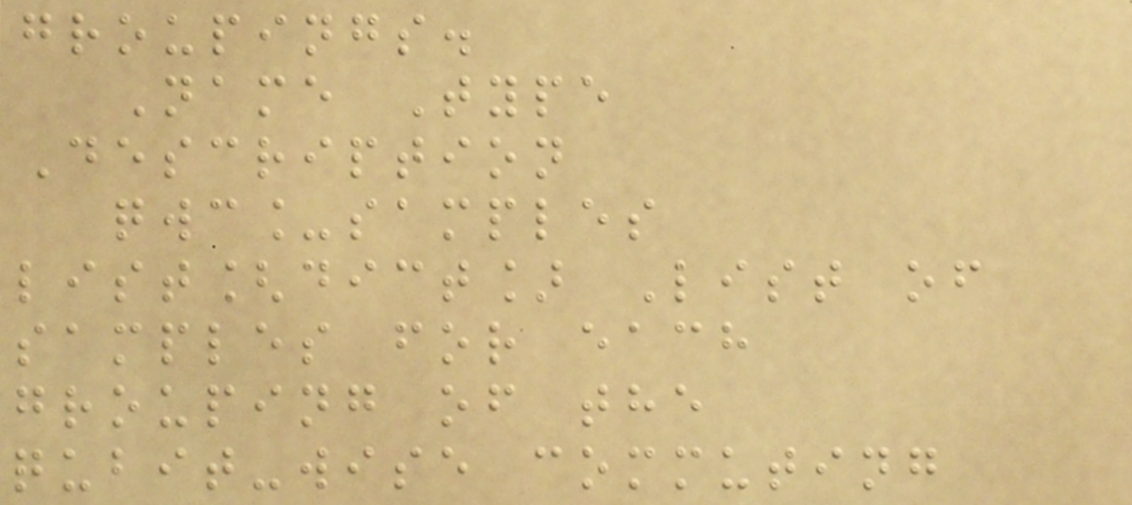groupings.
Name Type
Description
qwc_samples
list[dict] List of
samples for each
grouping of the
qubit-wise commuting
